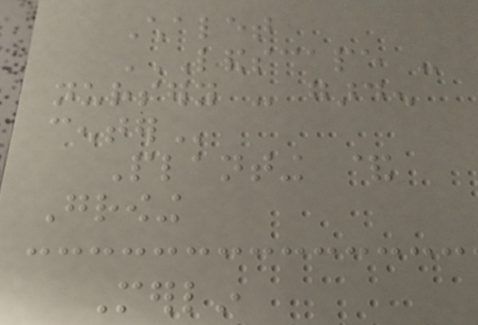Chalet
LANDSCAPE -
NURSERY - GARDEN
CENTER
Planting &
Growing
Merlin
